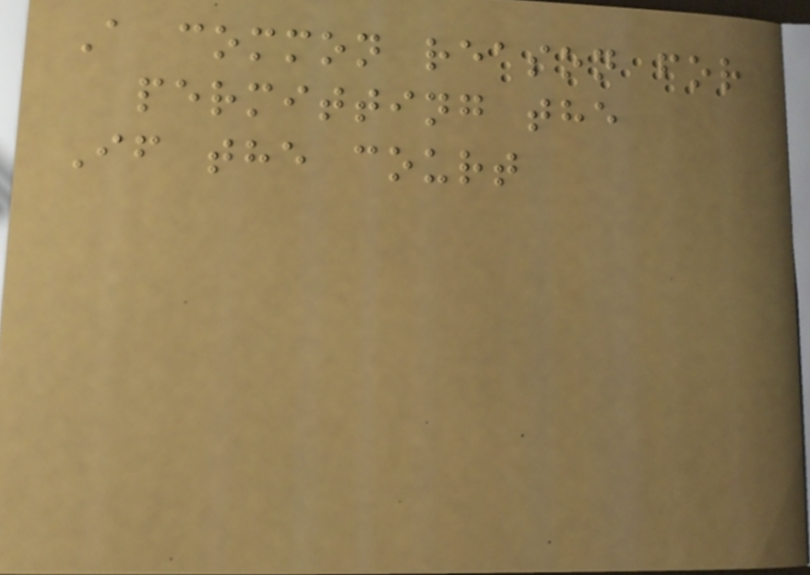A common reason for
permitting the
If the court
